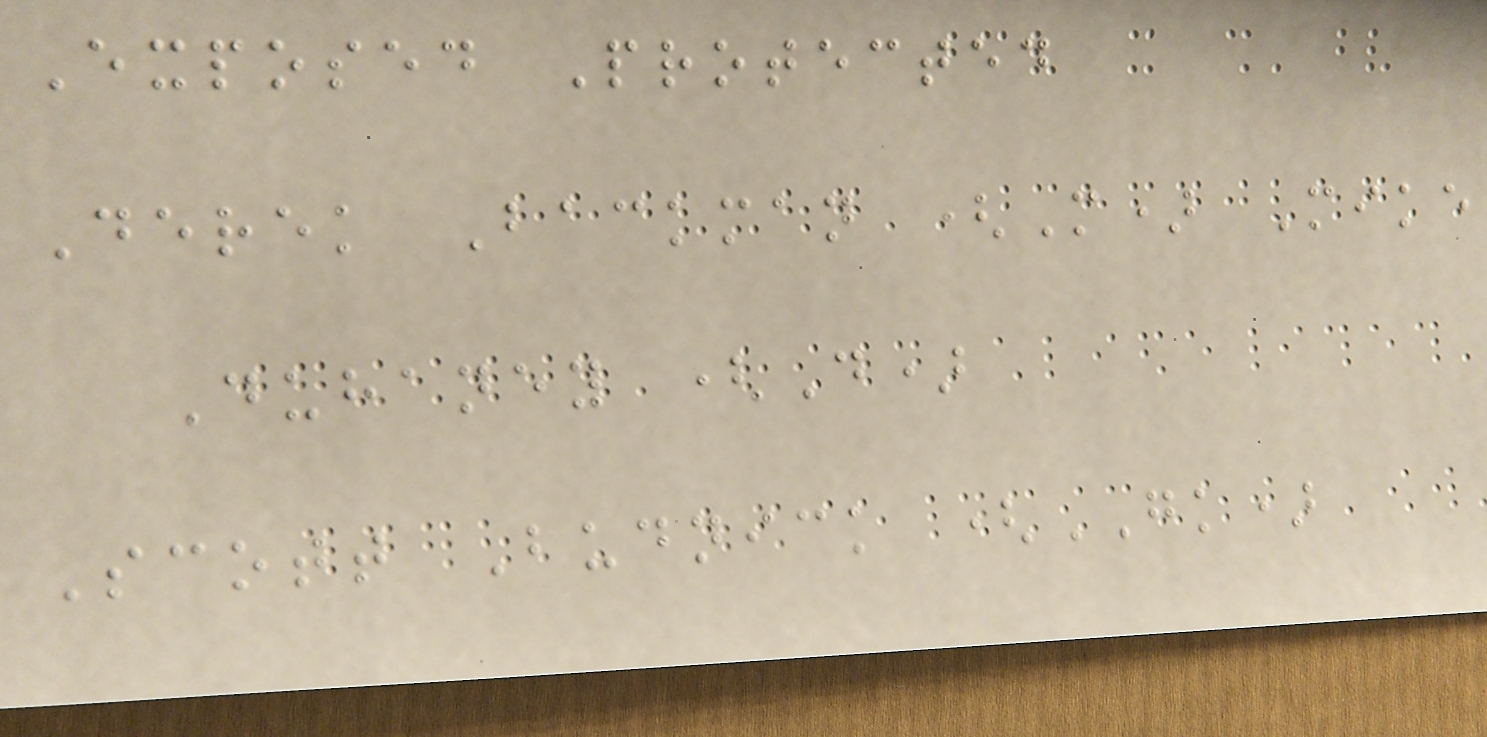Exposed Protected
Derek Backman (M) Mike
Duhaney (D)
Scott Budnick (GK)
